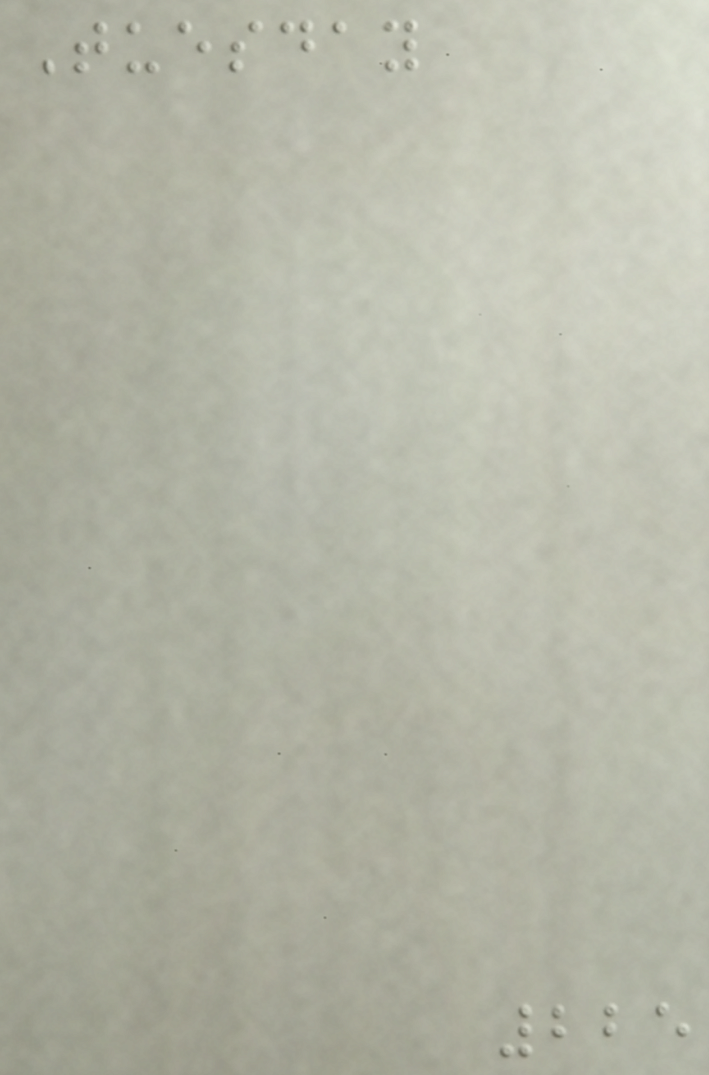Tuesday
225
